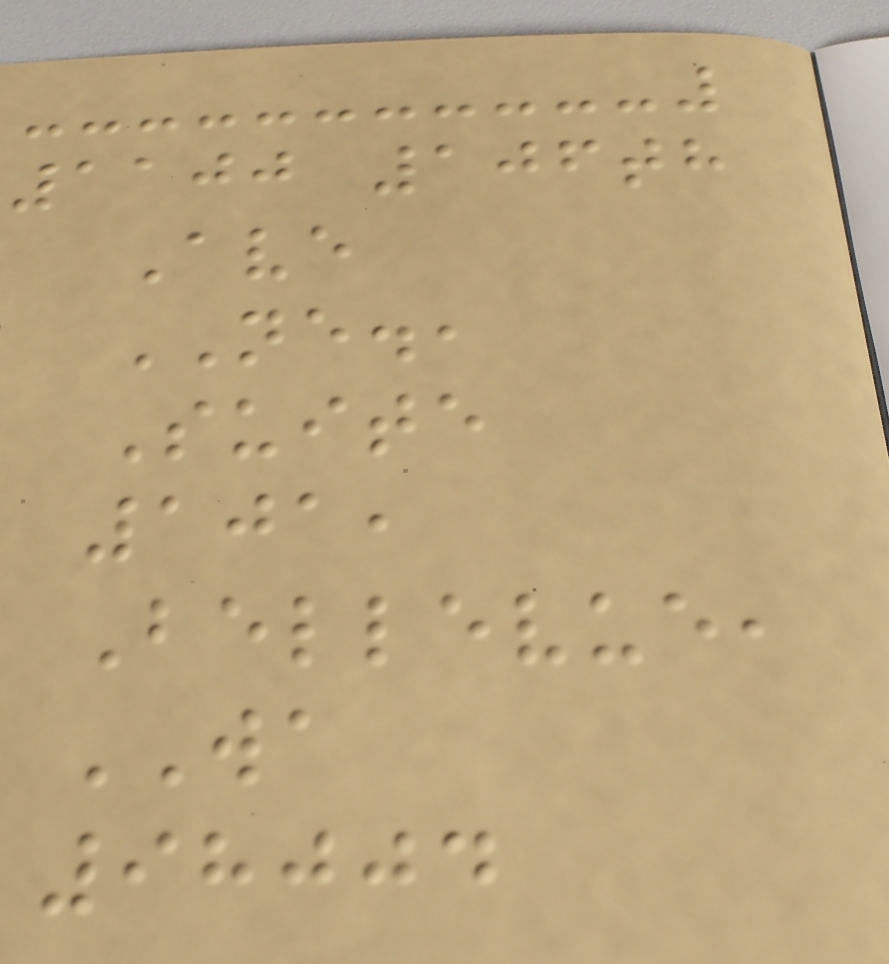1100 106th
Ave
NE.,
Suite
101,
Bellevue,
WA
98004
